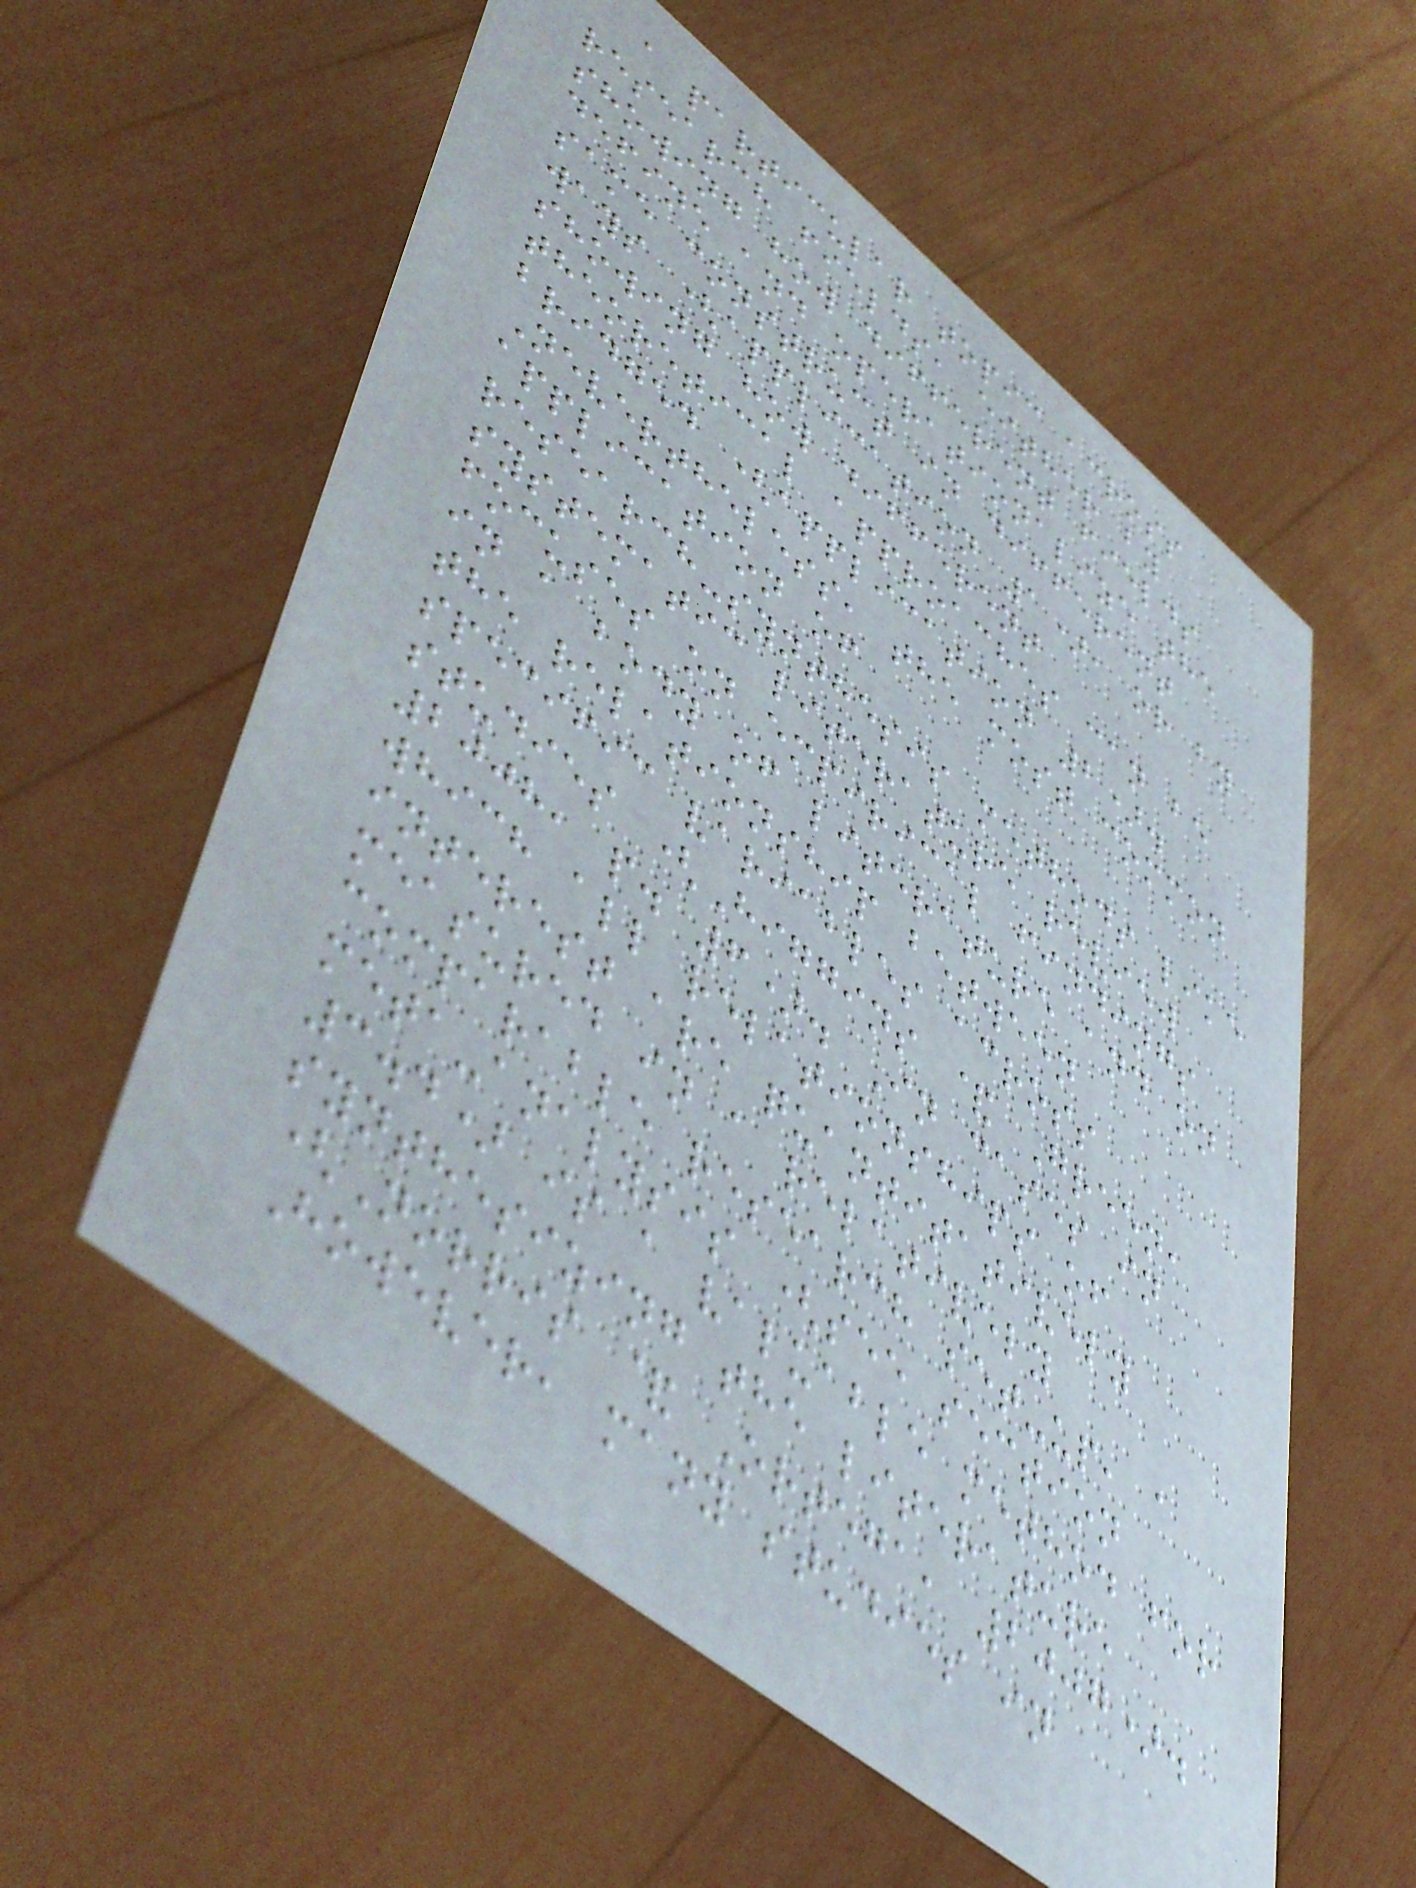a particular topic across
research fields, either by
showing how different fields
define and operationalize the
same construct in different
ways (application 1), or by
showing how different
theoretical approaches can be
bridged (application 2).
Nevertheless, the most common
application of
research-synthesis methods like
systematic literature review
focuses on empirical findings
in a body of literature and on
the relationship between
specific variables across
studies (Higgins & Green,
2008, p. 6). In cases in
which all relationships of
interest are quantitatively
measured in a relatively
comparable research set-up, a
meta-analysis (see section
3.4) is a valuable method for
synthesizing the literature
(Norris & Ortega, 2007).
However, many studies in
